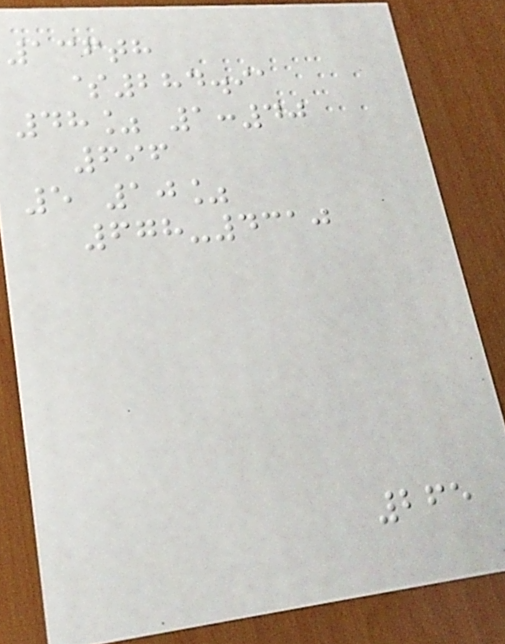136th
$284.91
48% 1:40
696
5 10%
678-4310
265
